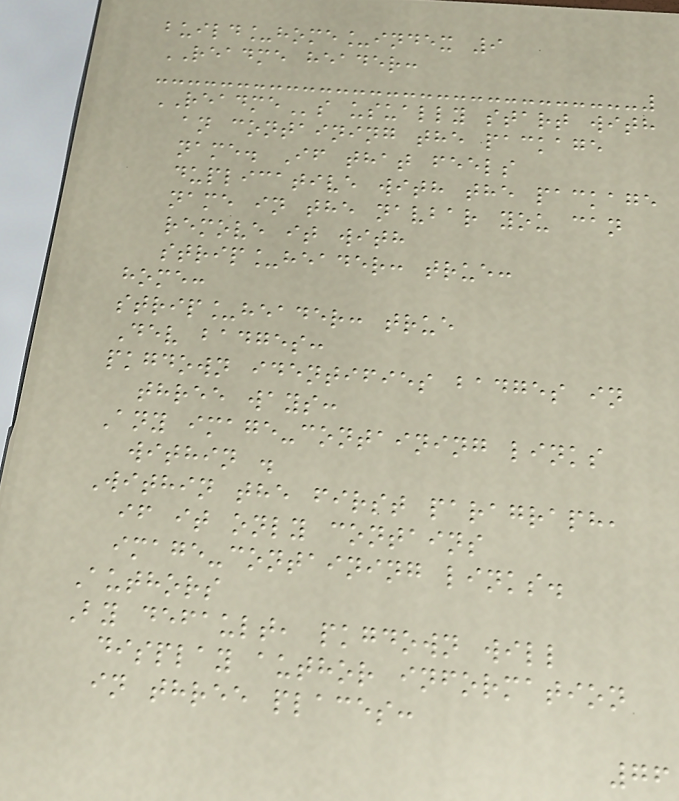build_home_index 9
README header:
READMEs usually start with
an containing the package
name. If that feels
duplicative with the package
name in the navbar you can
remove it with
strip_header: true:
home:
strip_header: true
Dev badges:
pkgdown identifies badges in
three ways:
Any image-containing links
within .
Within the first paragraph,
if it only contains
image-containing links.
Authors
By default, pkgdown will
display author information
in three places:
76
